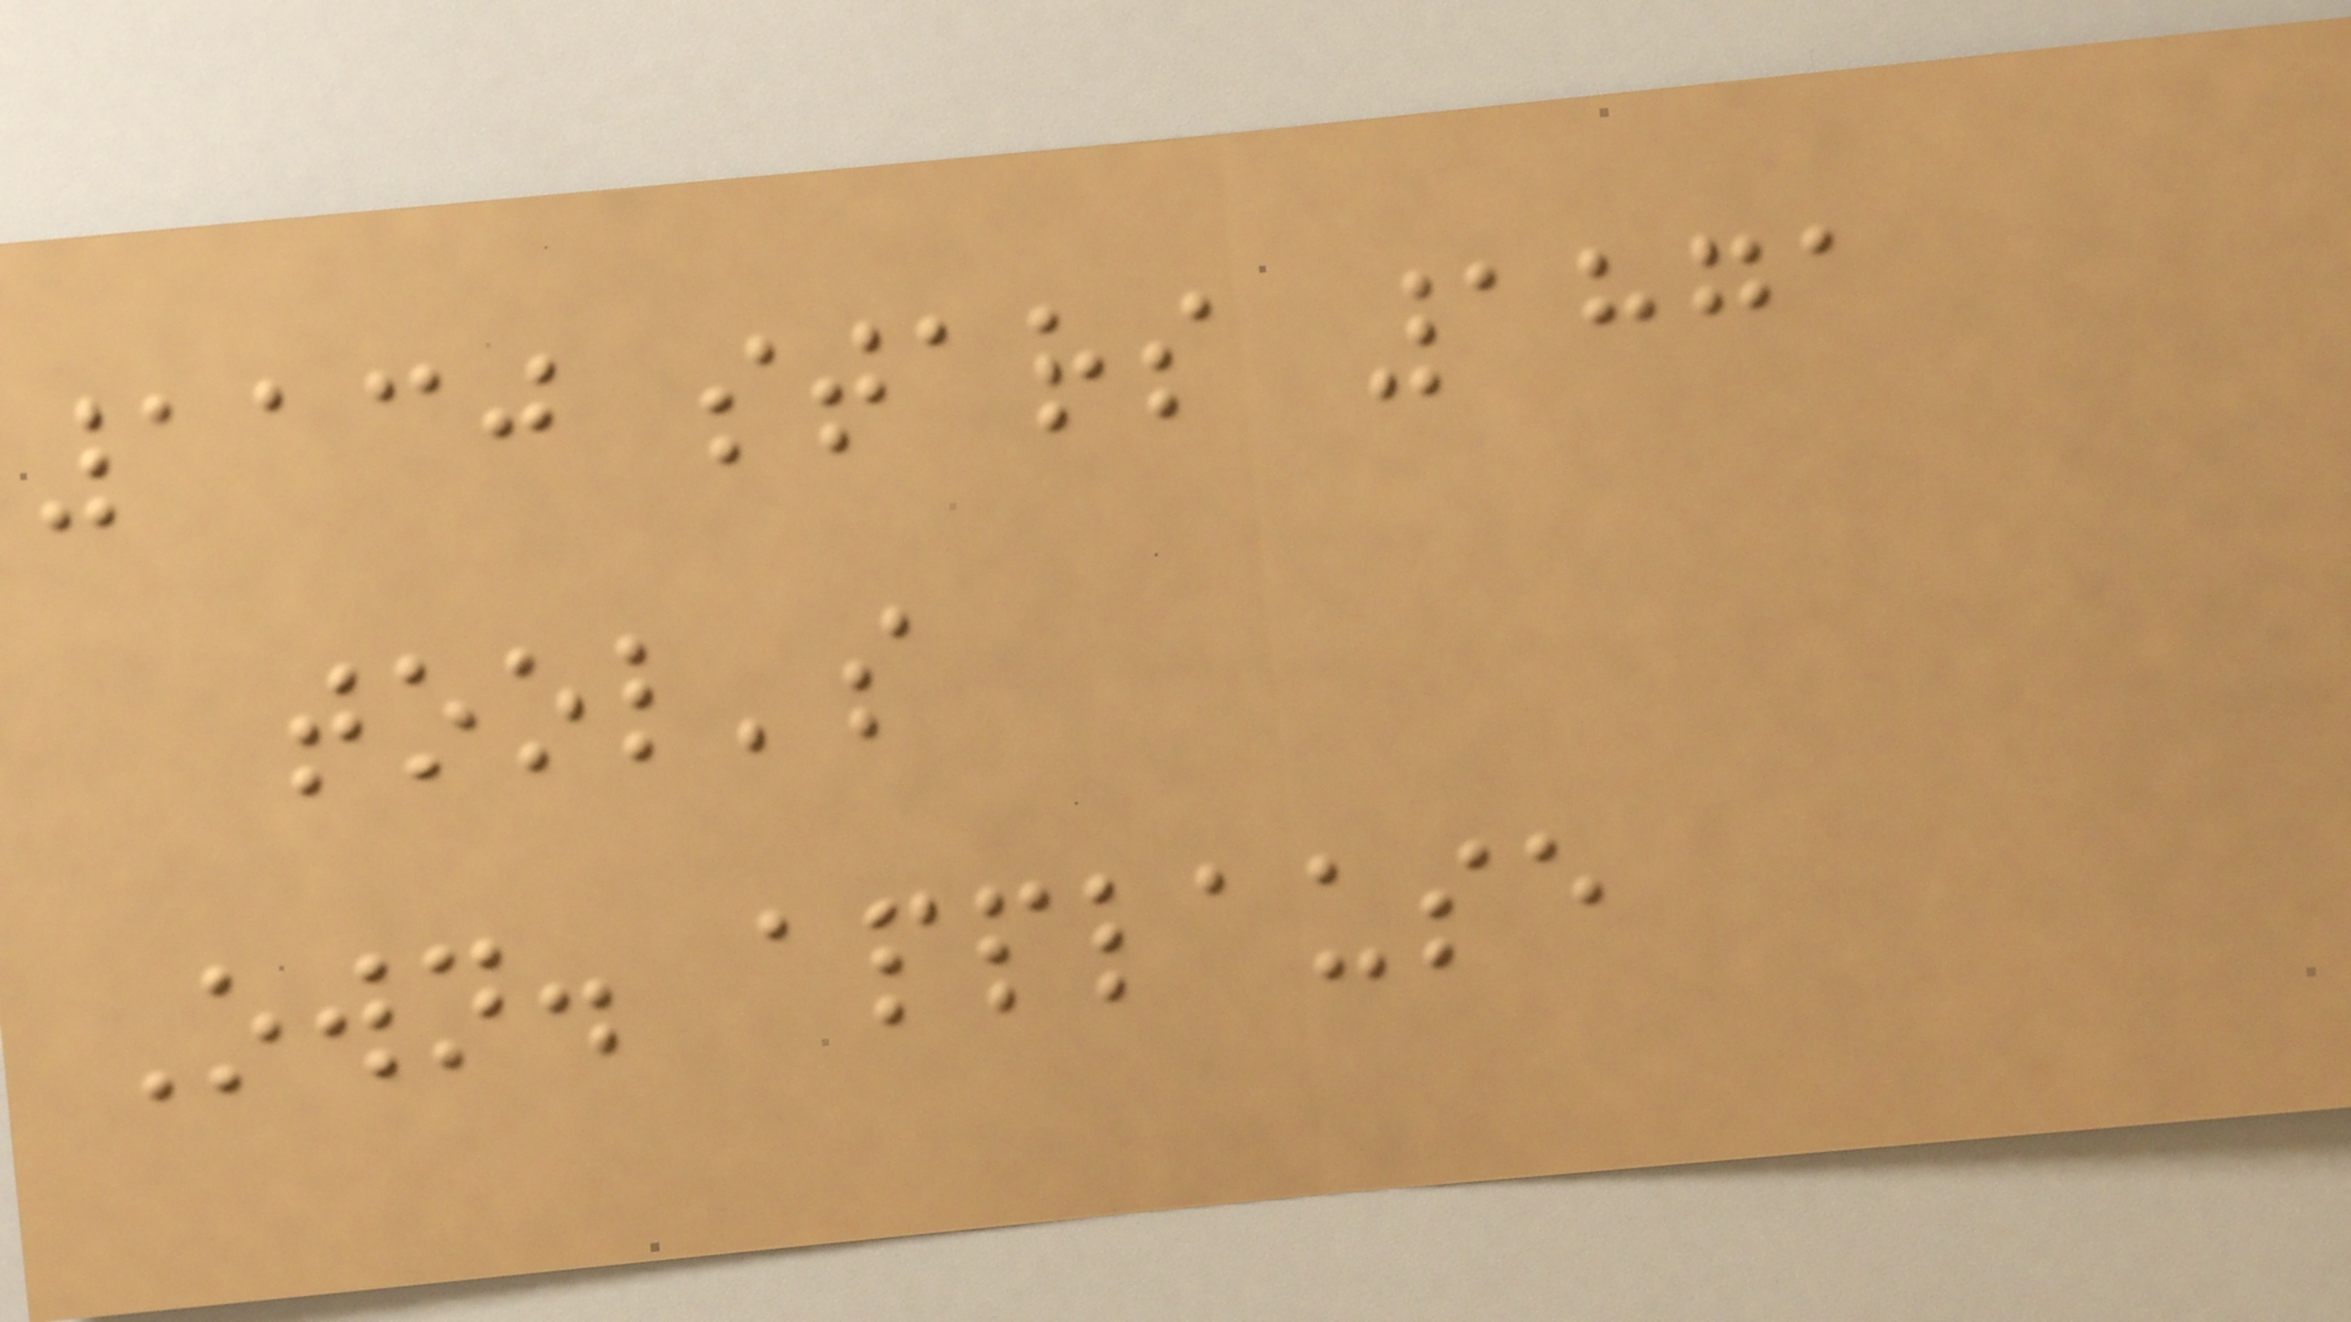1130 stars 1871
tool's
Own. applause
